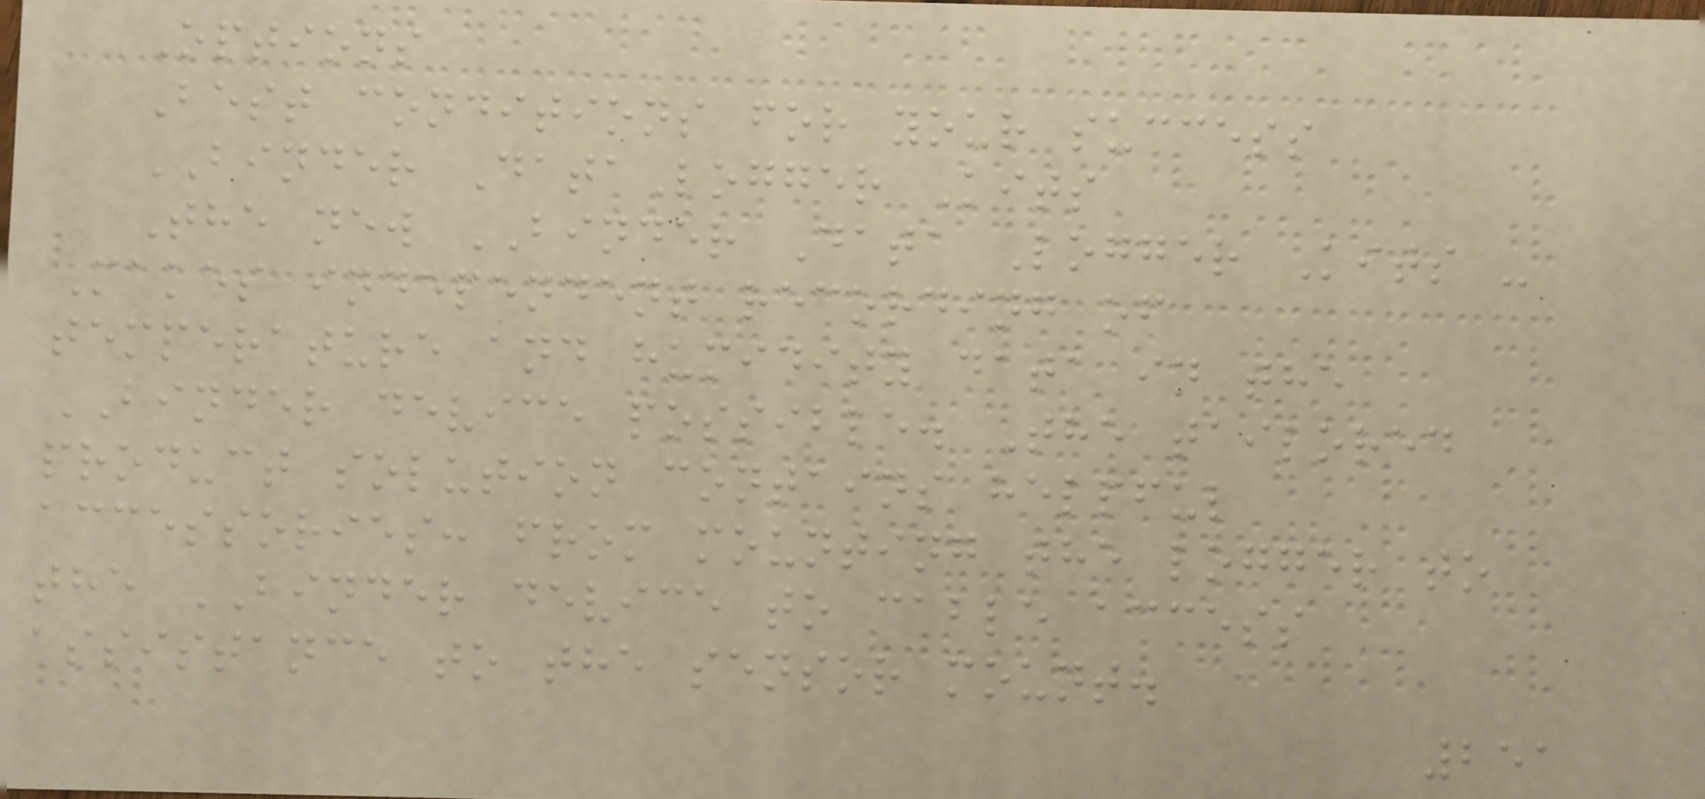Options
Best conditions for your success
BINDER DataLogger Kits
The new BINDER Data Logger Kits -
Makes independent recording of
temperature and humidity data in the
BINDER device possible. The tailored
product solution contains helpful
accessories: from mounting the logger to
the BINDER device to cable access
assistance to the sensor mount.
251
